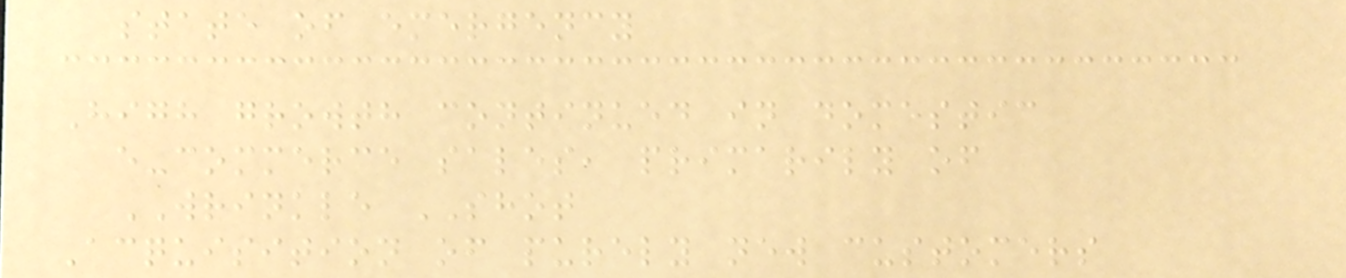state of emergency
High growth continued in domestic
e-commerce sales, primarily of
WRINKLE SHOT
Acquisition of purely new customers
